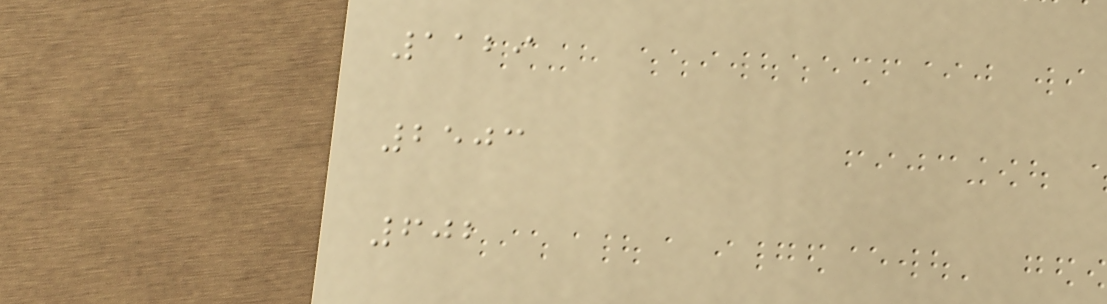1129
2503
602
